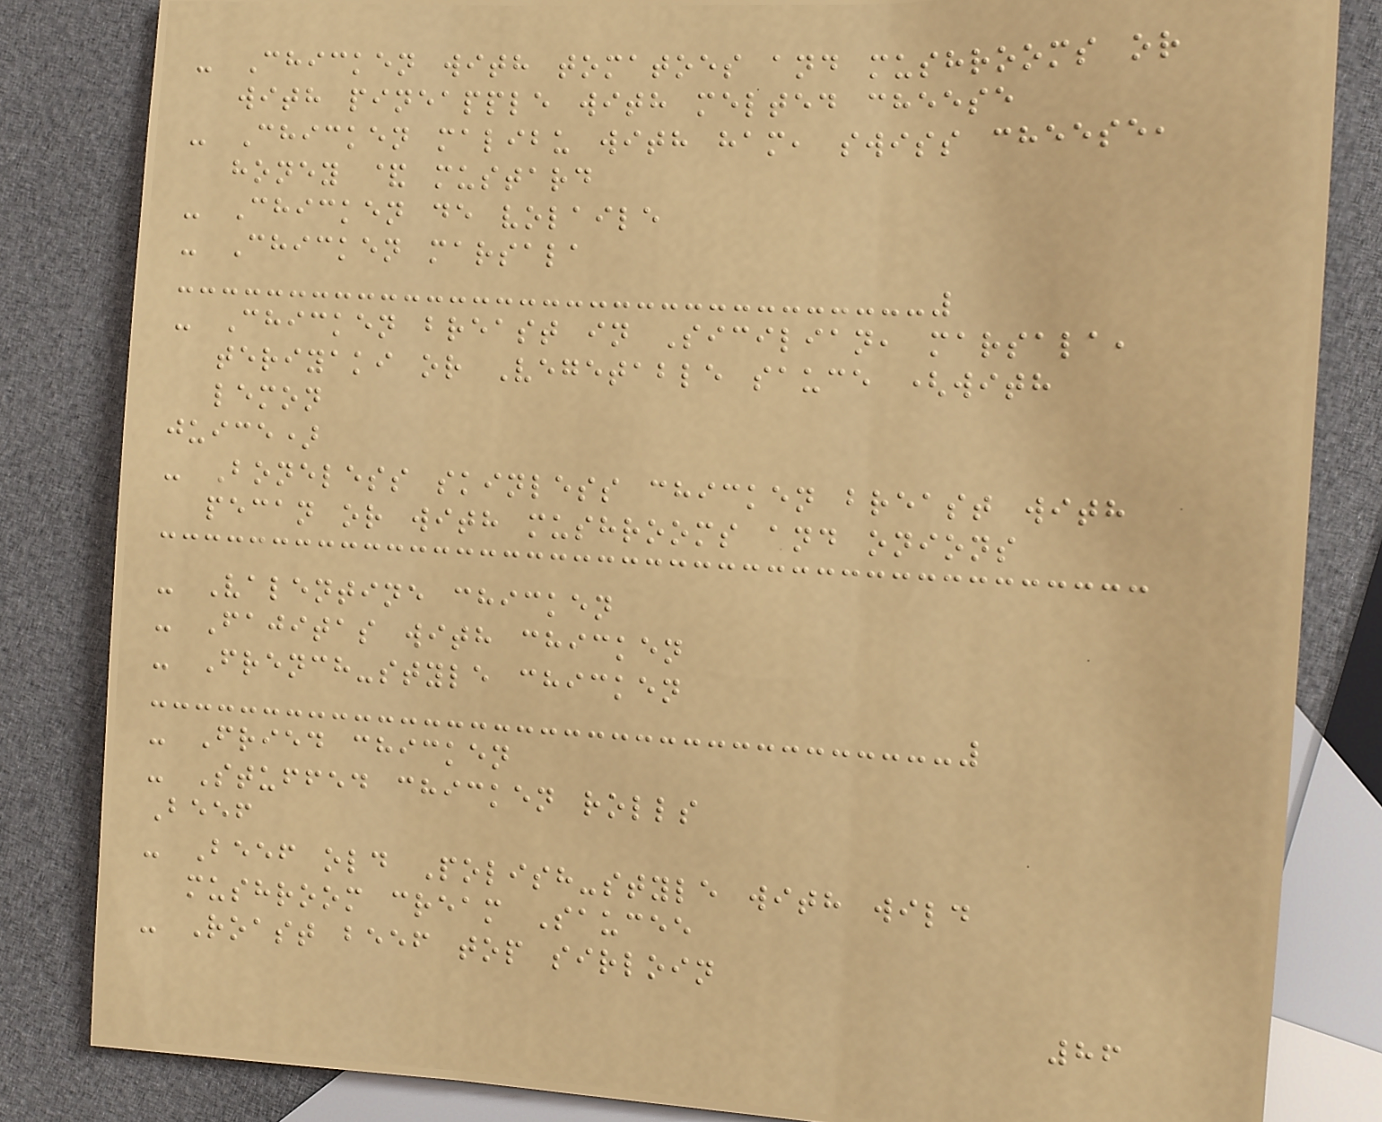- Chicken with tomatoes and mushrooms or
with pineapple with melted cheese
- Chicken malibu with ham, swiss cheese,
honey & mustard
- Chicken de volaile
- Chicken marsala
- Chicken breast in Sicilian, marsala,
teriyaki or Vegetable sauce (with
lemon
juice)
- Boneless skinless chicken breast with
pecan or with mushrooms and onions
- Valentine chicken
- Fajitas with chicken
- French-style chicken
- Fried chicken
- Stuffed chicken rolls
Beef
- Beef old Polish-style with wild
mushroom cream Saucee
- Roast beef top sirloin
86
